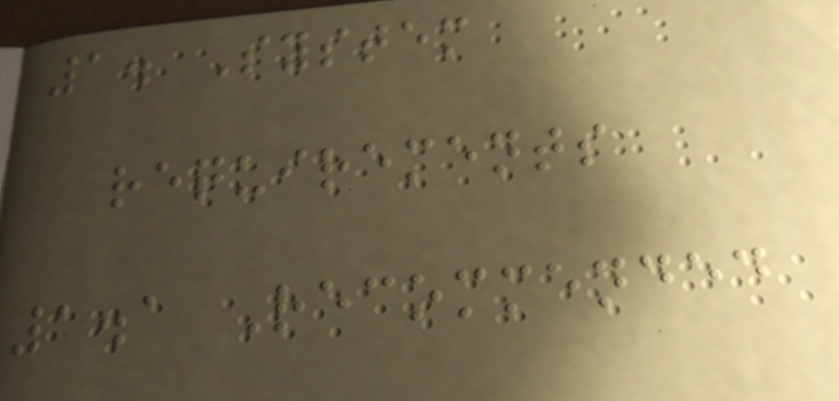1. System
requirements
1.1 Recommended
